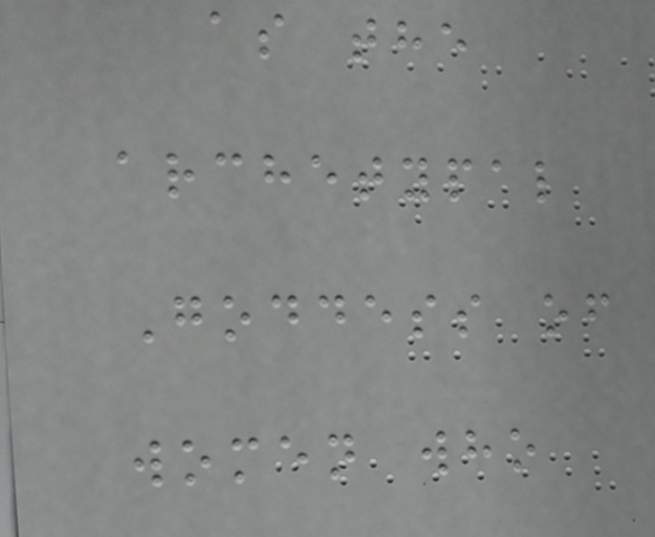as the
archetypal
Goddess of
women who
